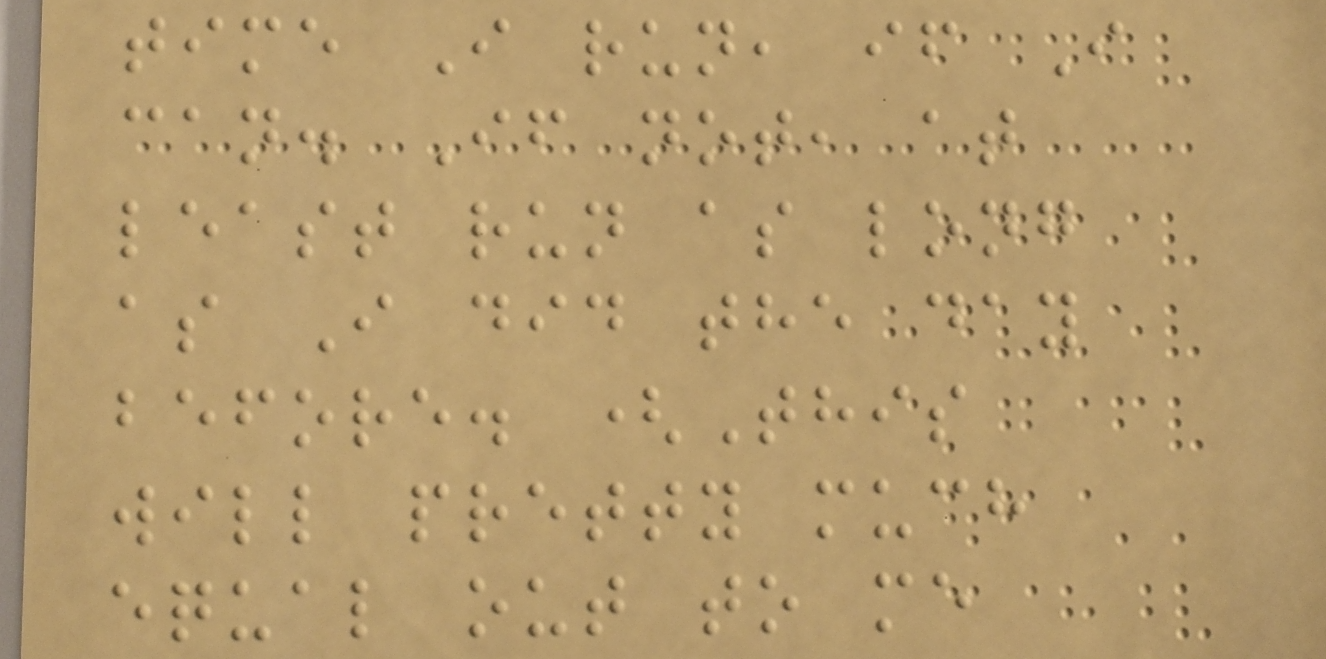time I run, if I
can. If not, at
least run as long
as I did the day
before. (This
will pretty much
equal out to me
